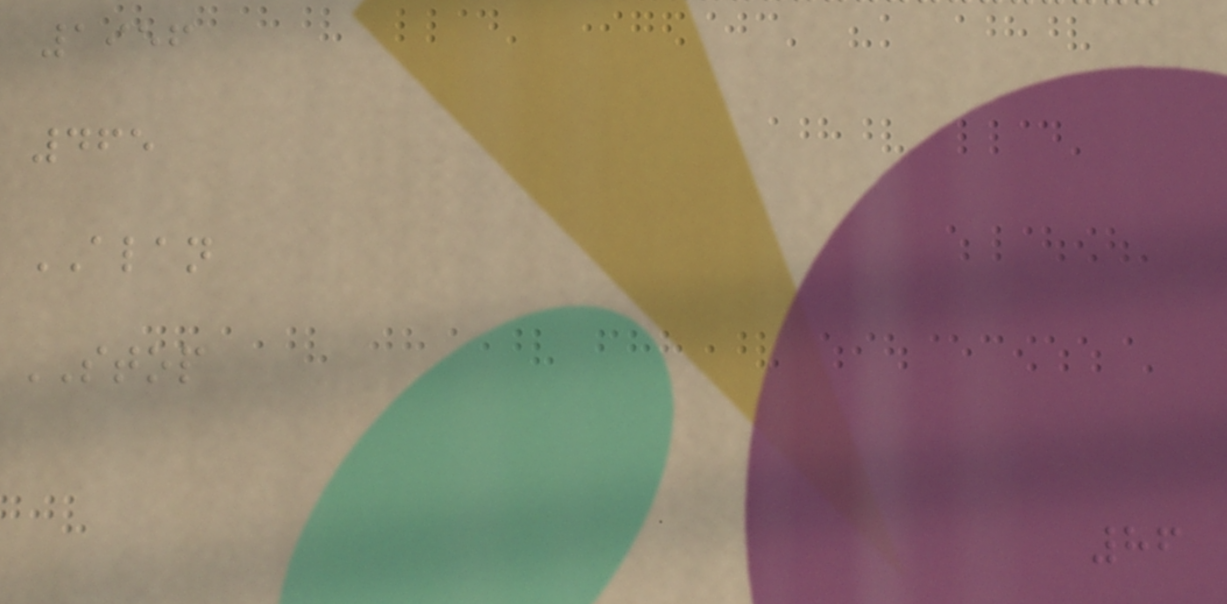1956
465
ALAN
STOP
86
